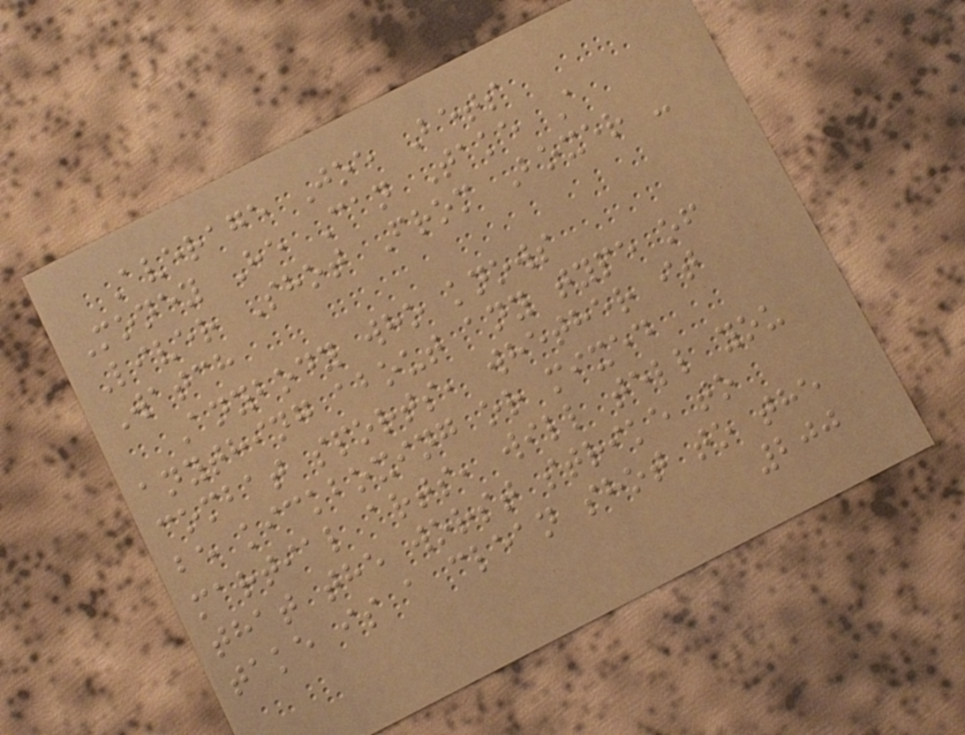Average Joe Bets
Money He Can Take A
Liver Shot From Boxer -
Watch
Anybody who knows
anything about any type of
combat sports, whether it
be kickboxing or mixed
martial arts, will tell you
that the worst strike to
take is a clean shot to the
200
